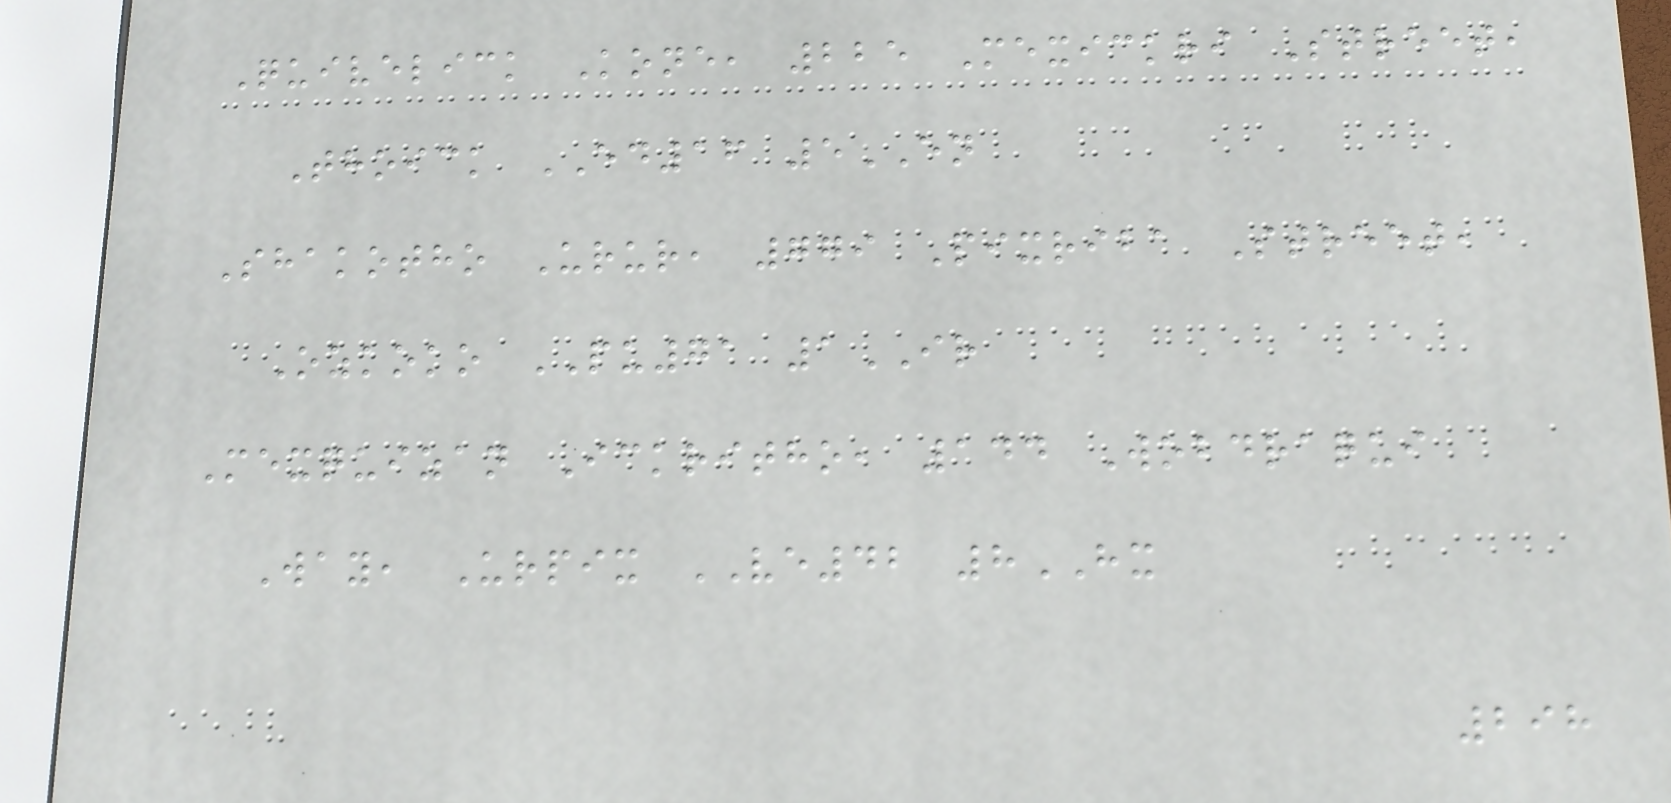Quivelick Kone, 225 Mexickri Street,
Thoick ED16 5EN
Shakotho Urur, 779 Pixriba Street,
Ozkoko PU71 1IR
Mexquizan Ickritho, 144 Wobdraqui
Way, Urpix VE42 8HX
298
